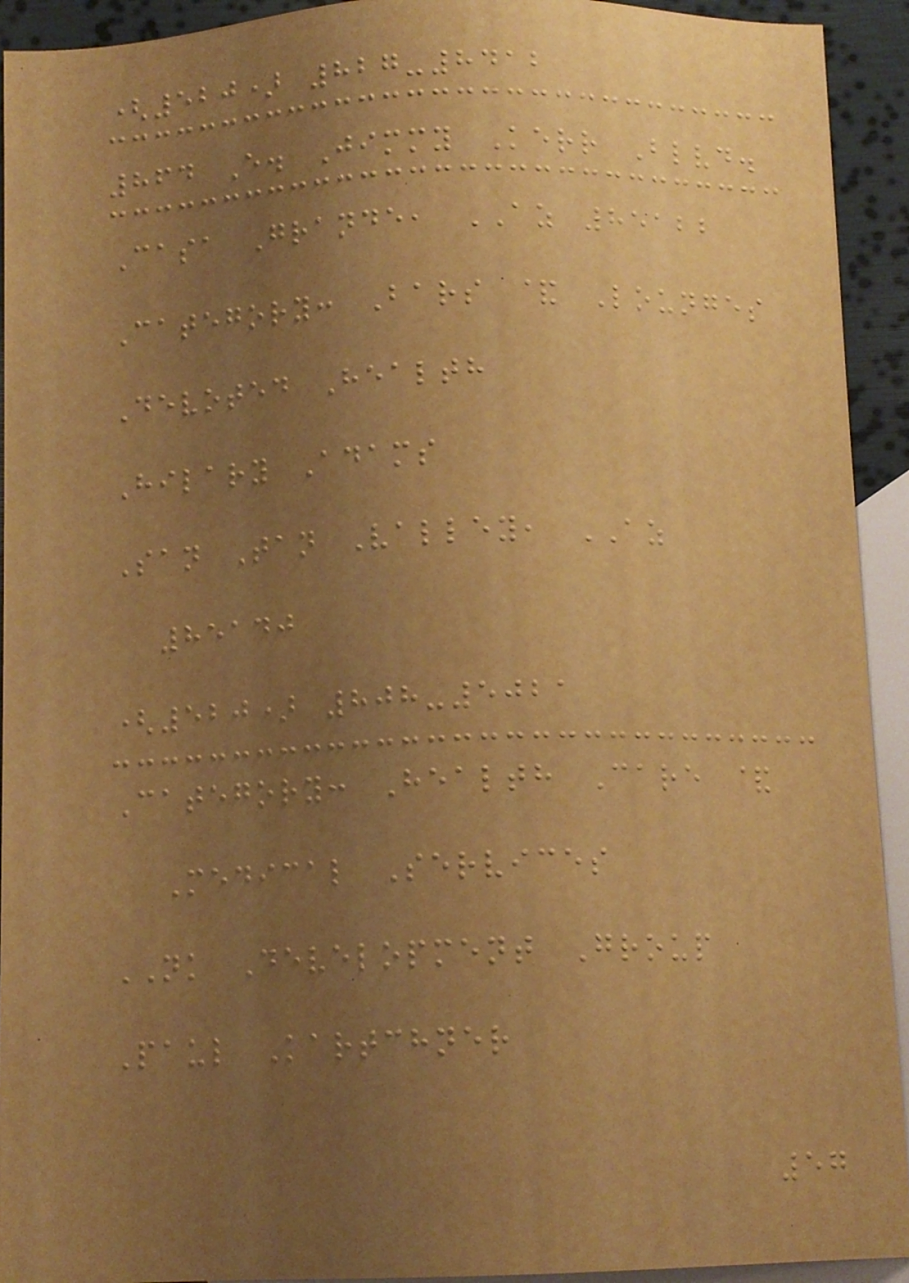(520) 827-8412
864 E. Jimmy Kerr Blvd.
Casa Grande, AZ 85122
Category: Bars & Lounges
Devoted Health
Hilary Adams
San Tan Valley, AZ
85140
(520) 808-5021
Category: Health Care &
Medical Services
NK Development Group
Paul Kartchner
57
